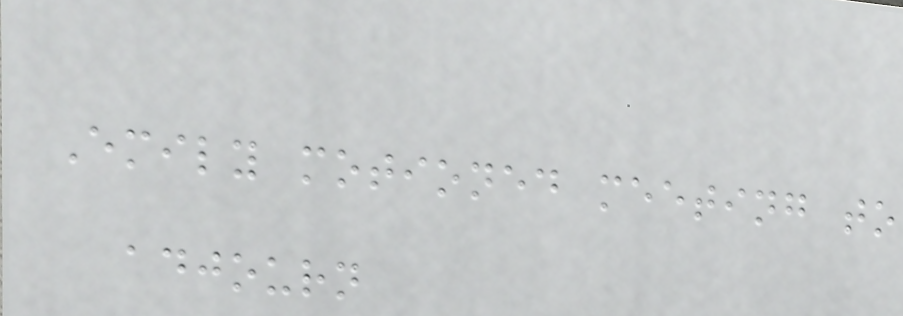Emily motioned meeting to
adjourn
